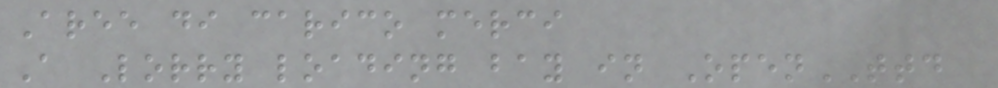Aree di carico merci
A Lorry loading bay in OpenTTD
